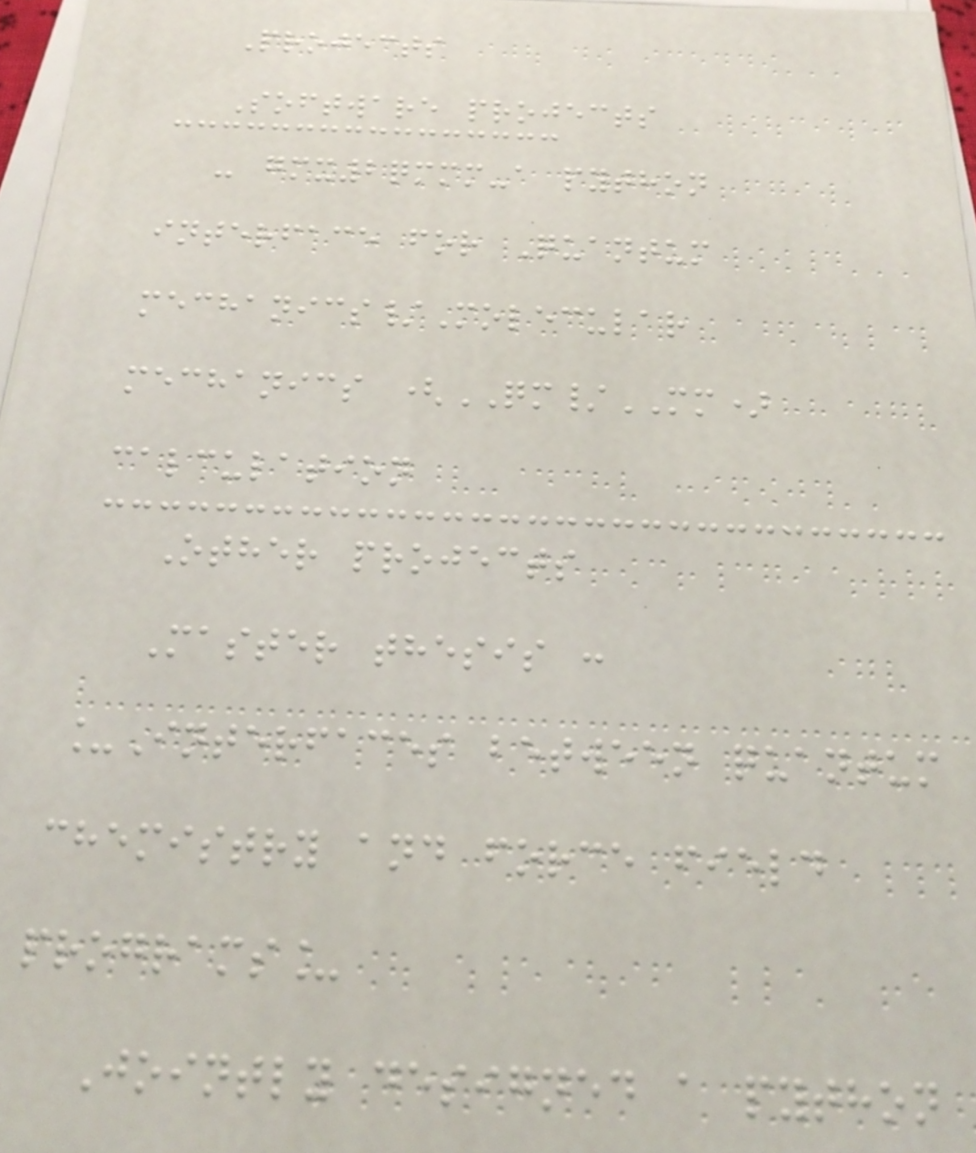Projects
Software projects
- gmx2qmmm-a python
interface for Quantum
mechanics/Molecular
mechanics (QM/MM)
calculation
Other projects
Master thesis :
_Interfaces between quantum
chemistry and force field
programs_
Jointly designed a python
